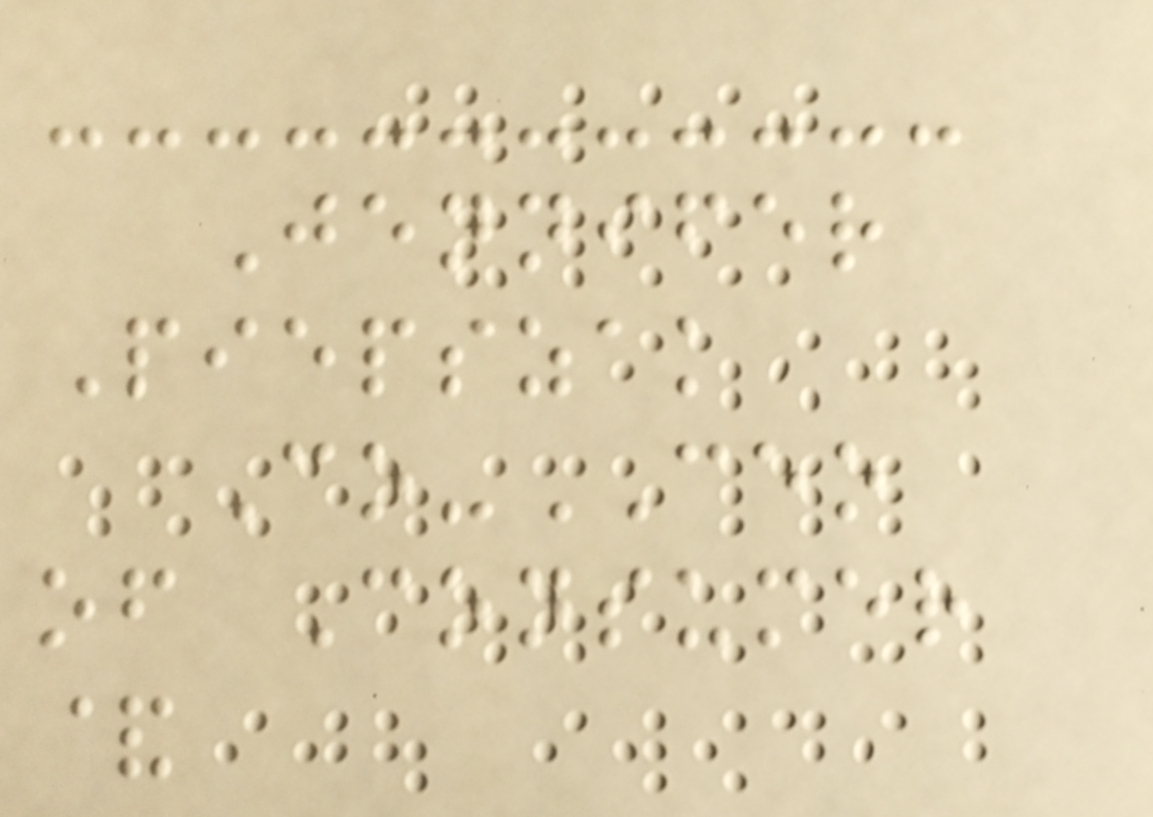Jennifer
Piepszak
Co-CEO
of Consumer
&
